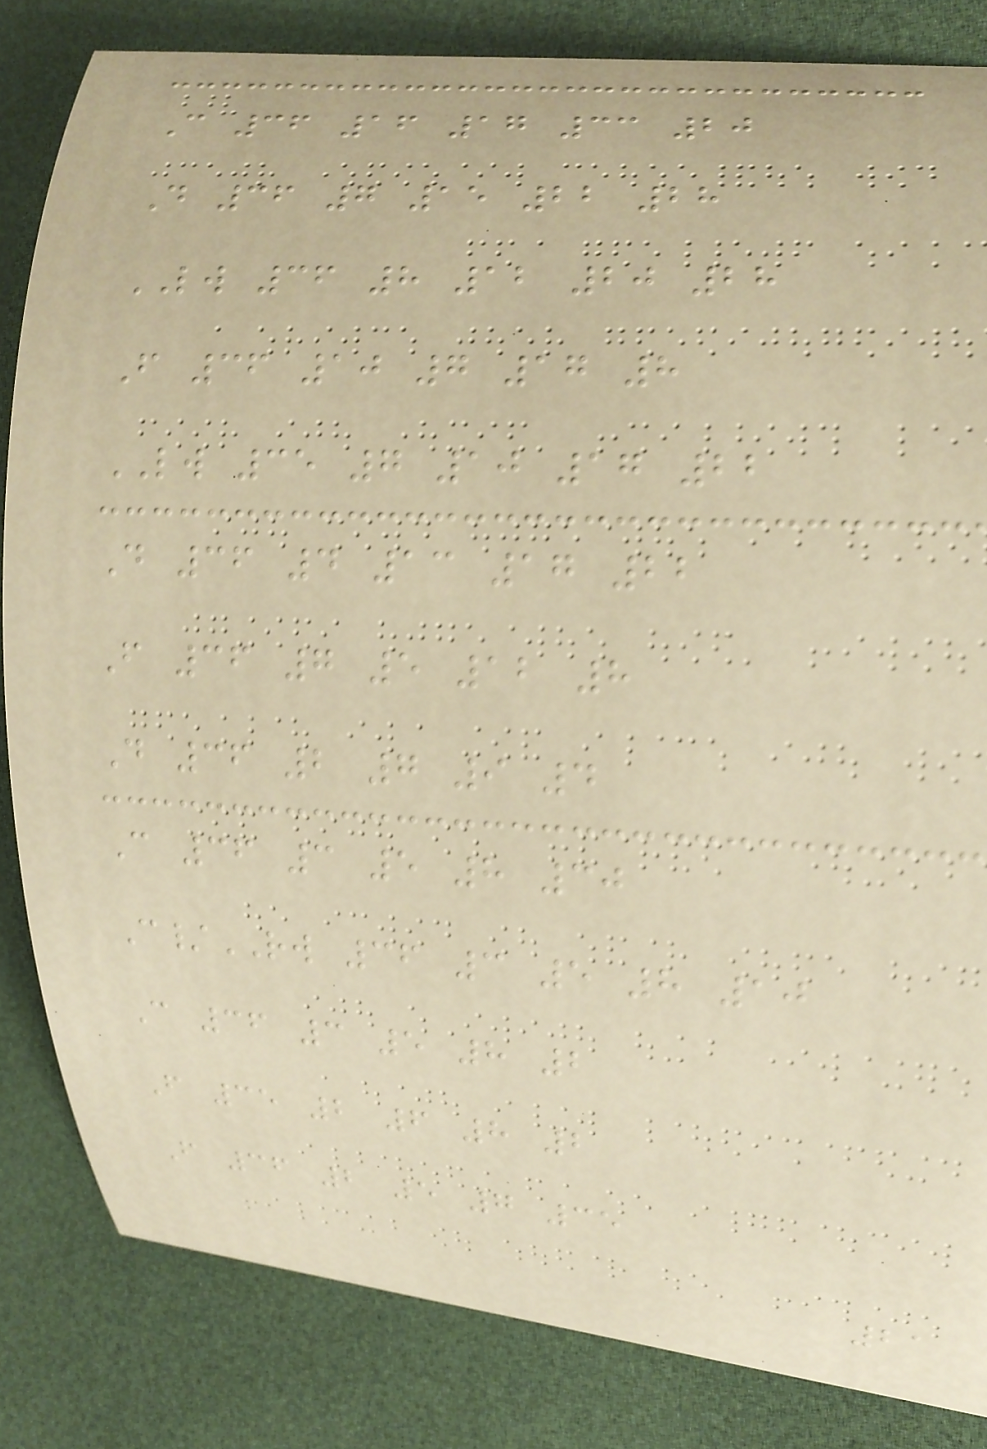C 36 16 17 33 20
D 36 7 15 22 28
LW 36 8 12 20 28
F 36 10 7 17 8
LW 35 7 10 17 22
D 36 4 13 17 22
F 36 7 5 12 8
D 36 2 7 9 4
C 36 3 5 8 30
C/RW 36 3 5 8 10
C 36 3 5 8 2
F 35 2 6 8 2
F 36 2 5 7 35
21
